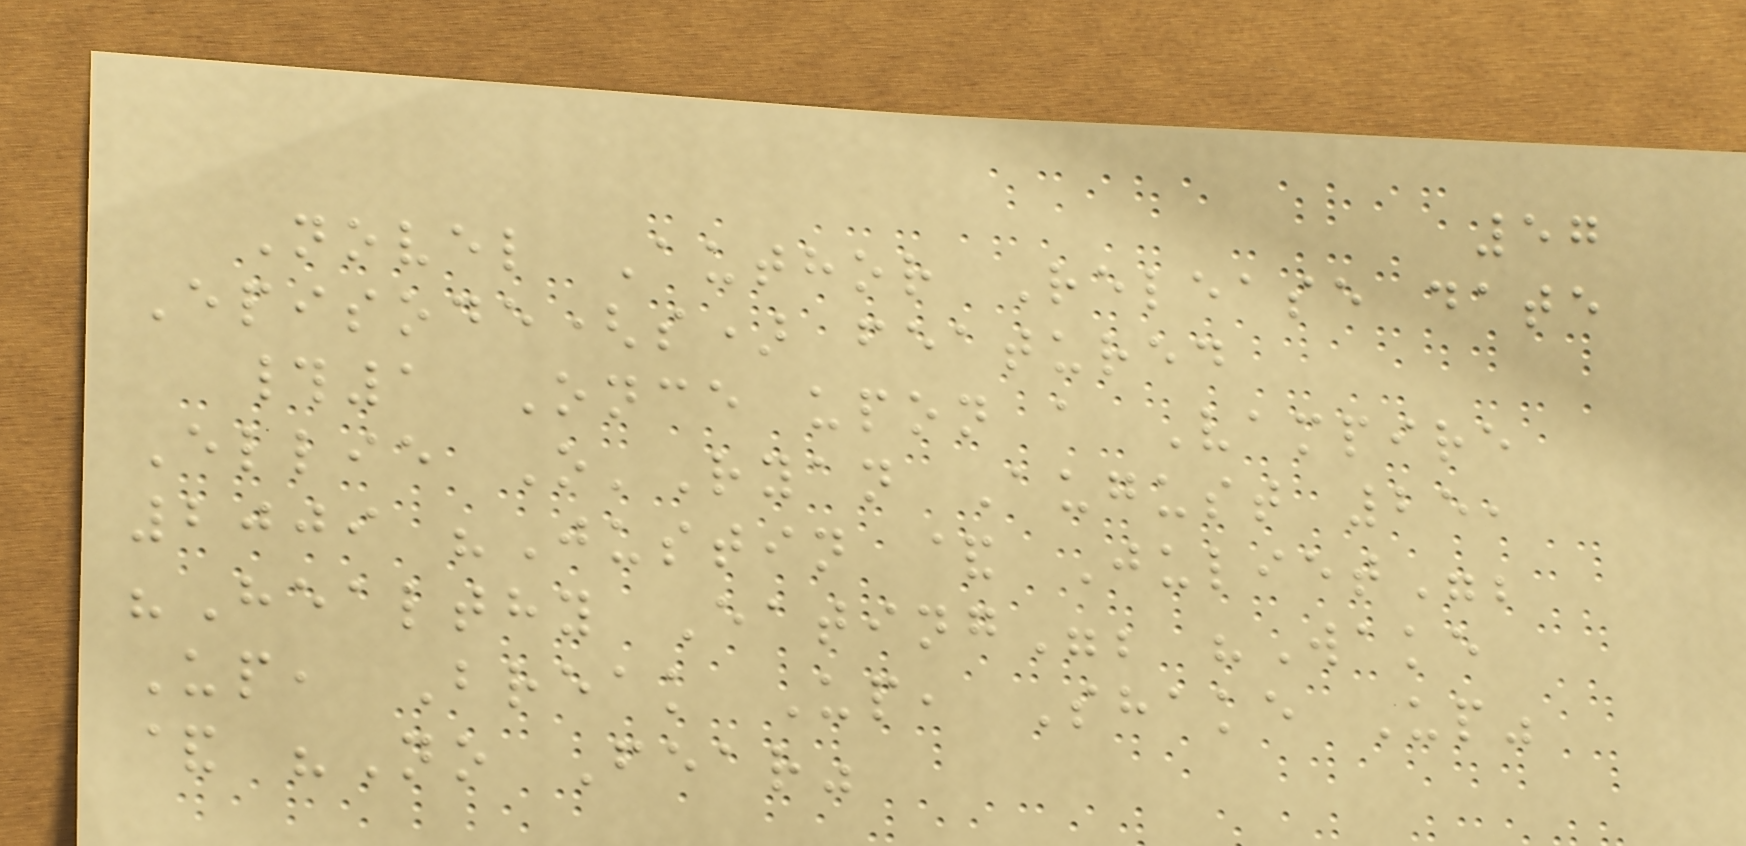57
Novel Author Release date
Episode(s) featured
#1 Once upon a Vampire
Ellie O'Ryan August 25,
2009 "Justin & Juliet";
"Healthy Eating"; "Wake
Up, Break Up, Shake Up"
& "No Fear"
